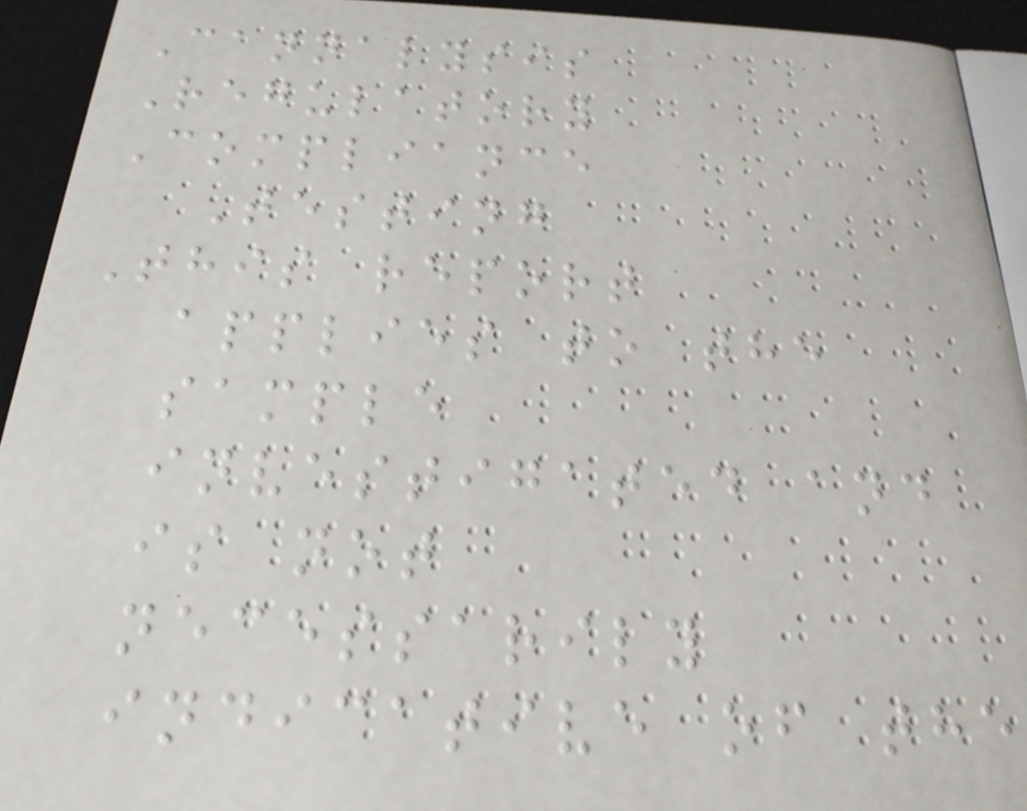Cannalysis
Regulatory
Compliance
Testing
This report
applies to the
sample
investigated and
is not
necessarily
indicative of the
